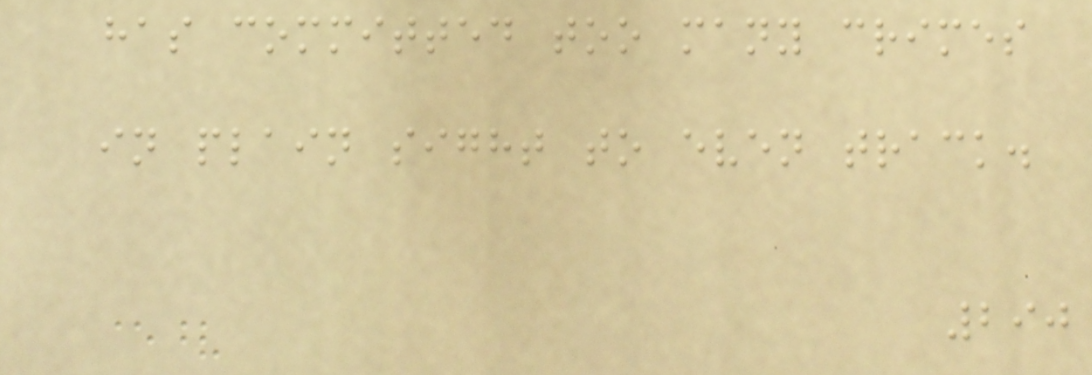has committed too many crimes
in plain sight to even track.
290
